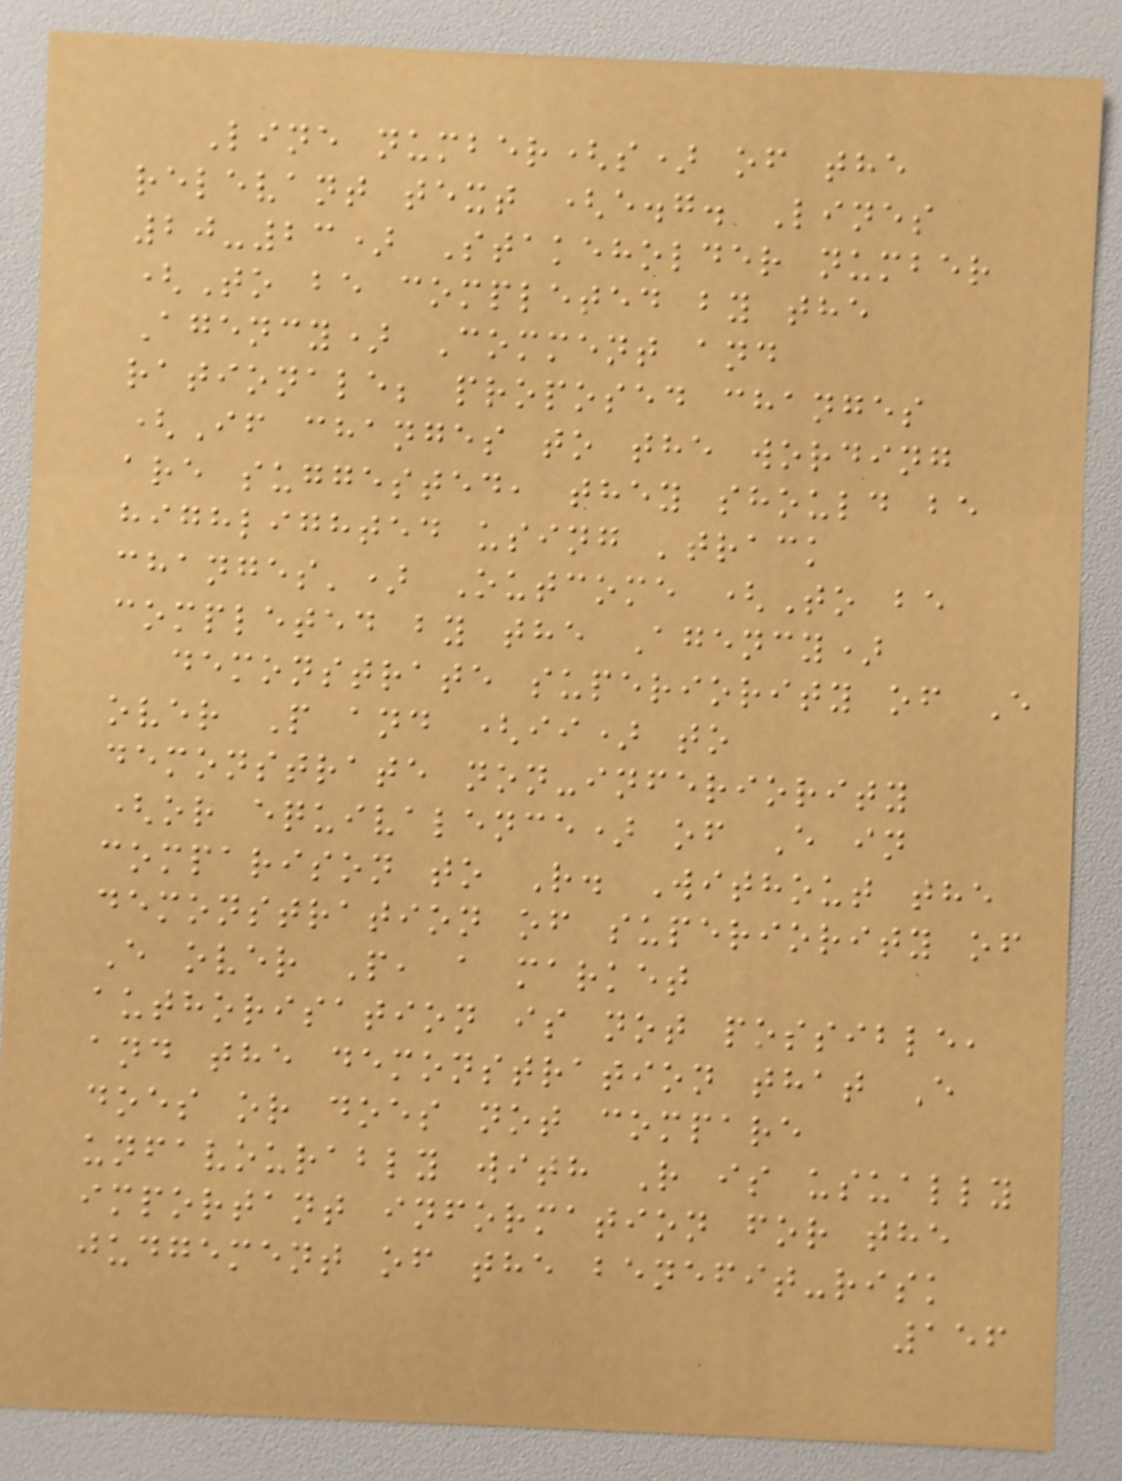Line number(s) of the
relevant text (e.g. Lines
20-23) Stakeholder number
(To be completed by the
Agency) Comment and
rationale; proposed changes
(If changes to the wording
are suggested, they should be
highlighted using 'track
changes') Outcome (To be
completed by the Agency)
demonstrate superiority of E
over P and (ii) to
demonstrate non-inferiority
(or equivalence) of E in
comparison to R. Without the
demonstration of superiority of
E over P, a market
authorisation is not possible,
and the demonstration that E
does or does not compare
unfavourably with R is usually
important information for the
judgement of the benefit-risk
156
